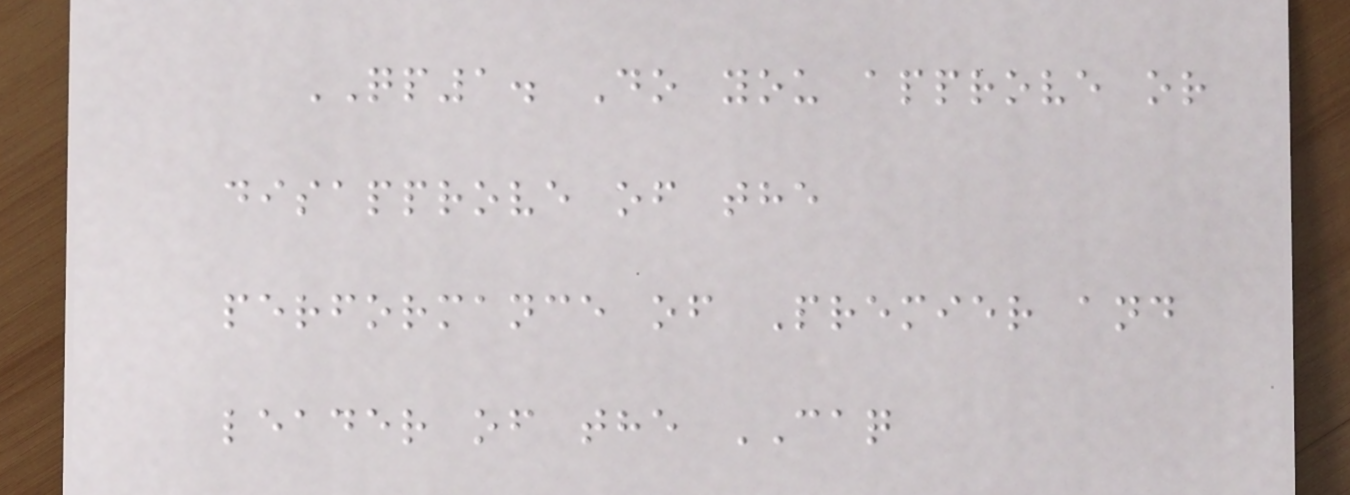QP1. Do you approve or
disapprove of the
performance of Premier and
leader of the CAQ
